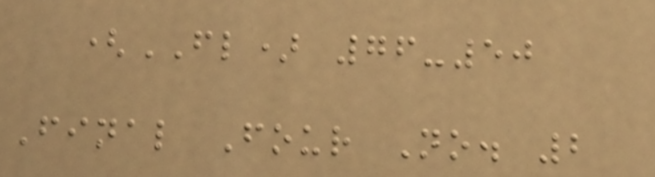(FL) 76-50
Final Four No. 2
